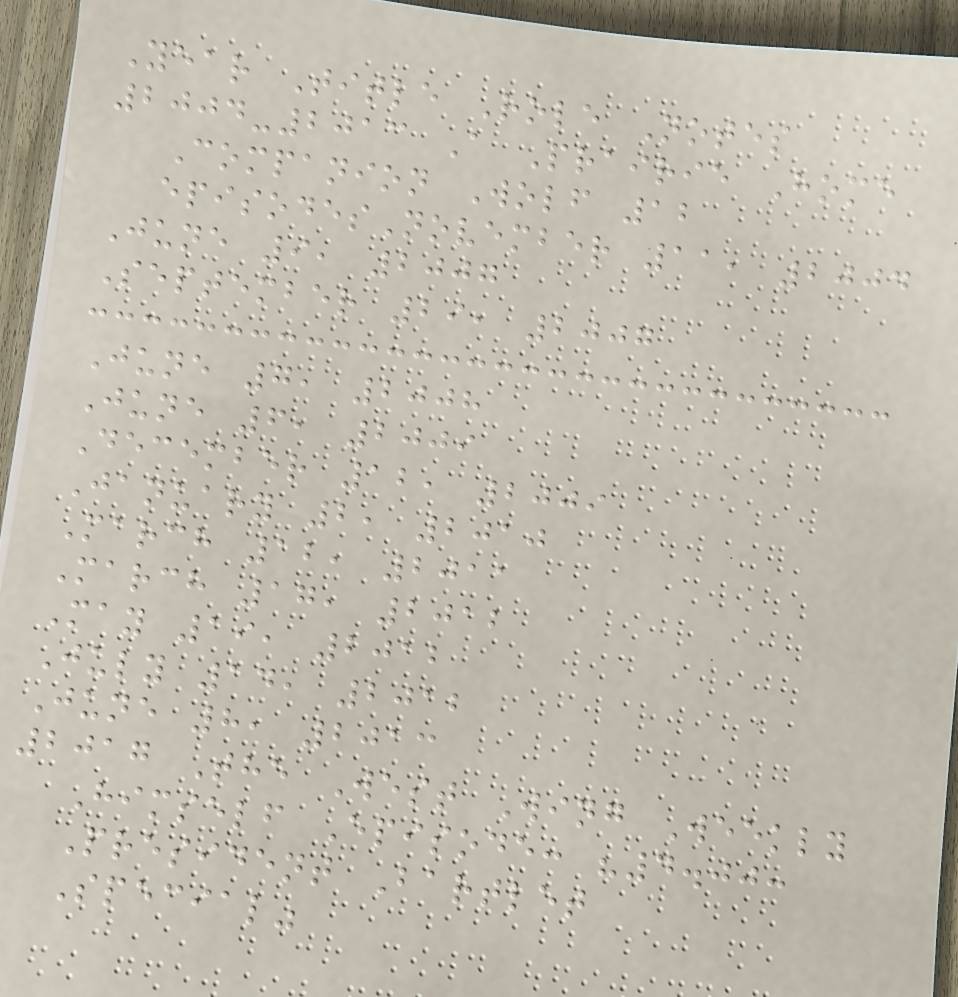Year Title Role Notes
2004-2013 A Prairie Home
Companion Wolf 12
episodesNovember 11, 2004
June 9, 2007
September 29, 2007
June 7, 2008
June 6, 2009
December 12, 2009
January 2, 2010
March 12, 2011
March 17, 2012
May 19, 2012
July 14, 2012
June 8, 2013
2017 The West Wing Weekly
Himself Episode: "4.00:
President Bartlet
Special"
